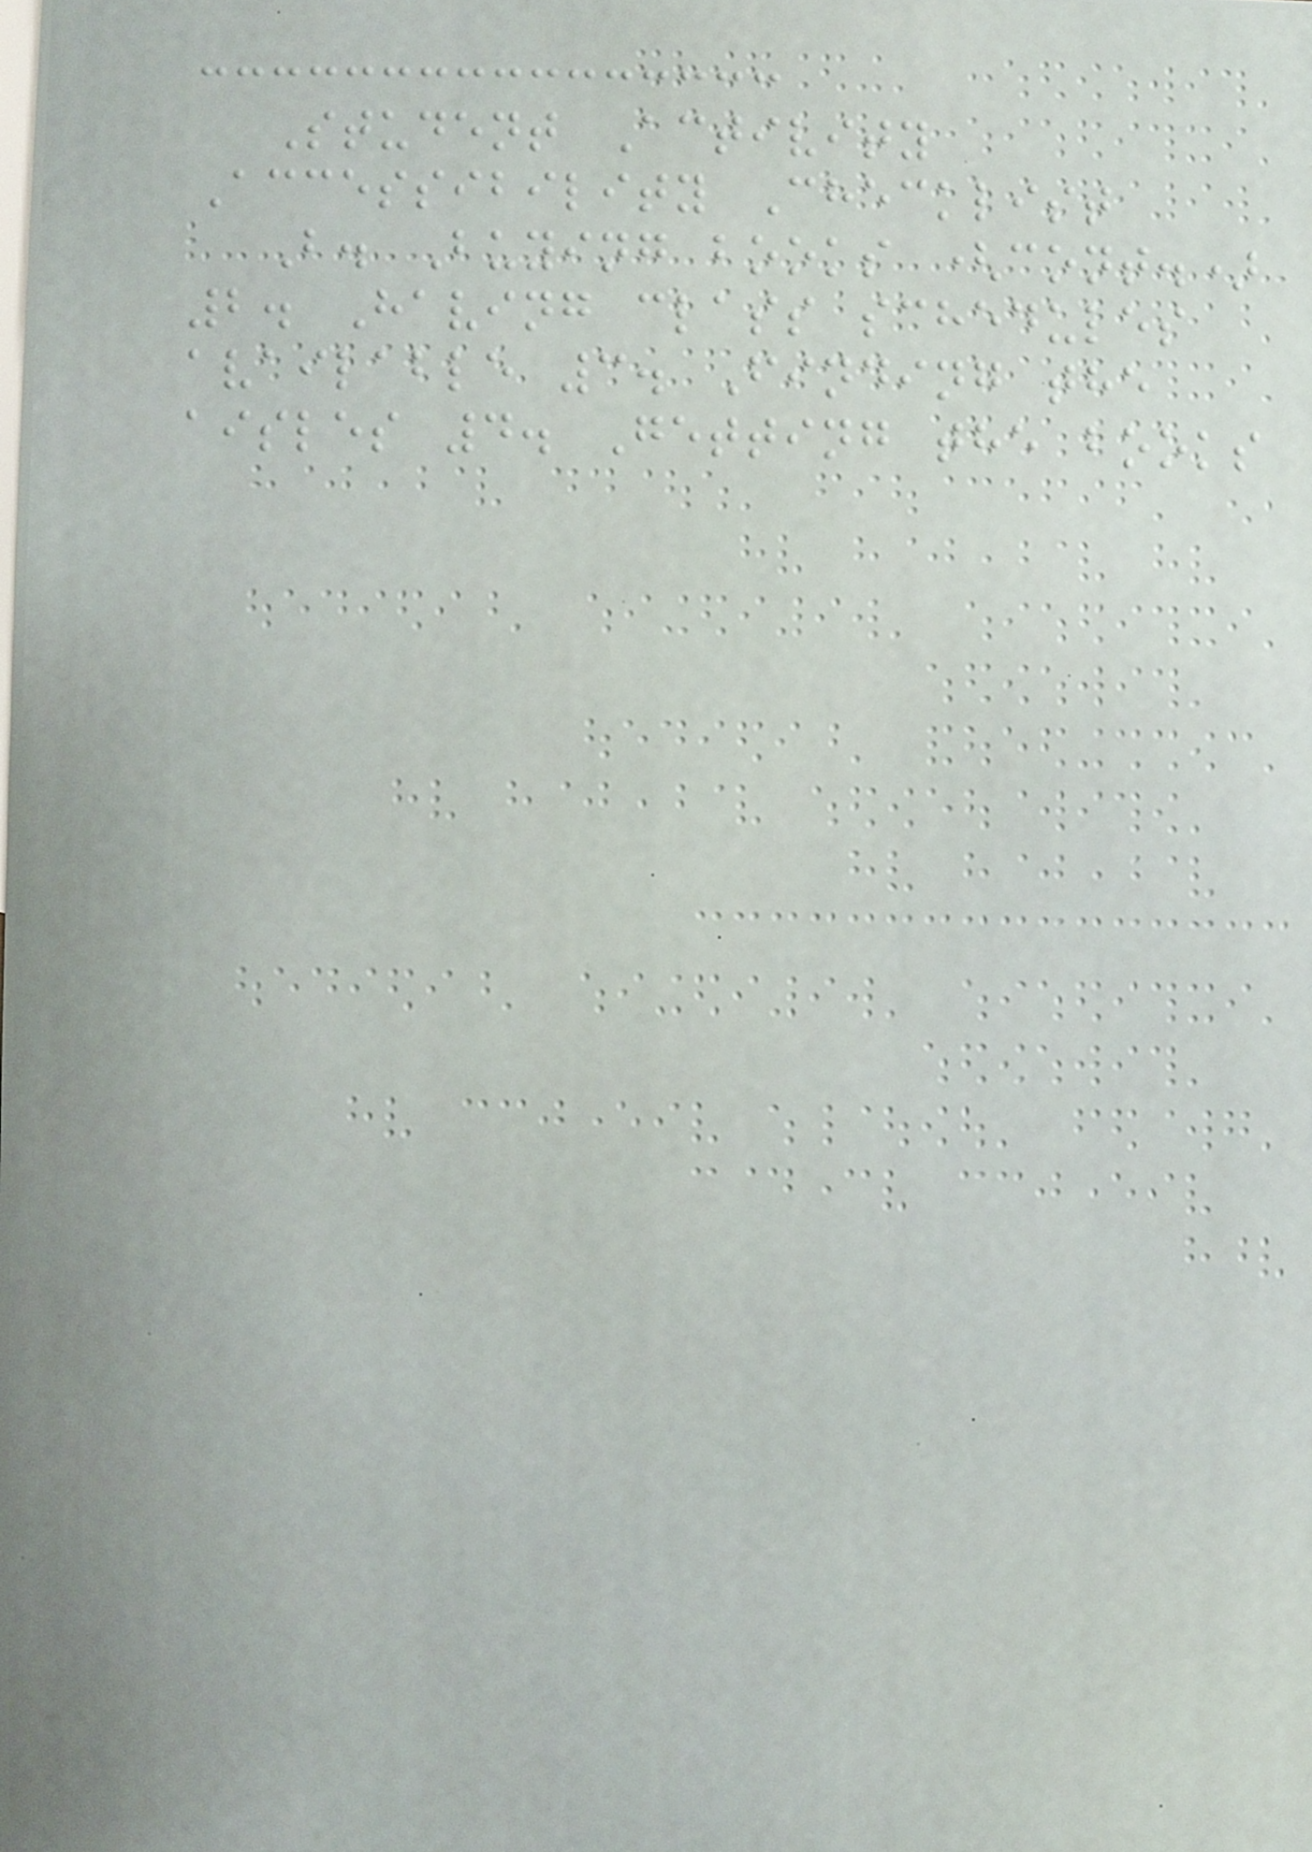Student Activity
Accessibility Checklist
B. Buying books (cont.)
2. Having class schedules
available 3. Finding the
aisles 4. Getting the books
